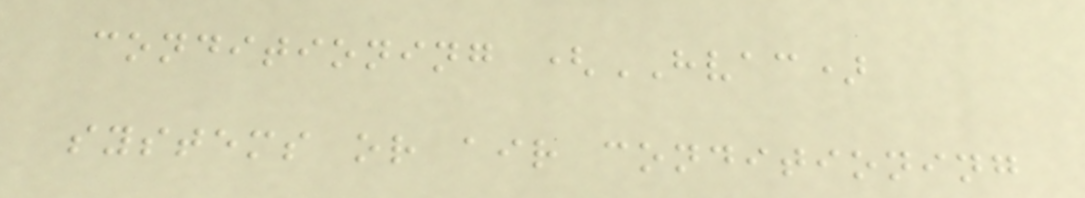conditioning (HVAC)
systems or air conditioning
